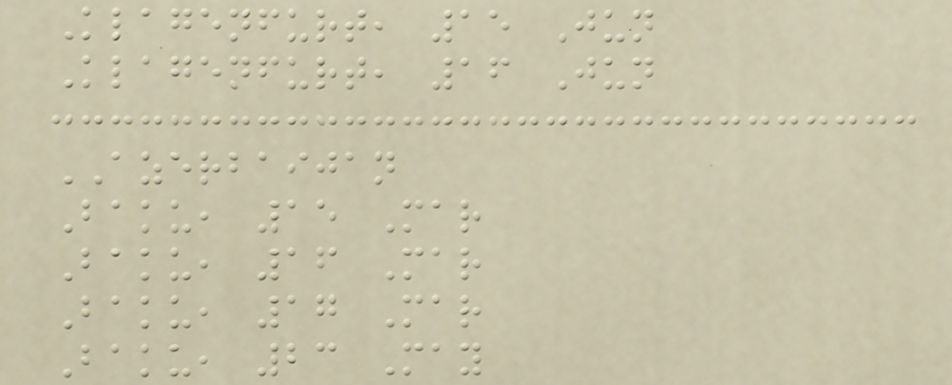Klagenfurt, 15 Jun
Klagenfurt, 16 Jun
AZERBAIJAN
Baku, 15 Mar
Baku, 16 Mar
Baku, 17 Mar
Baku, 23 May
